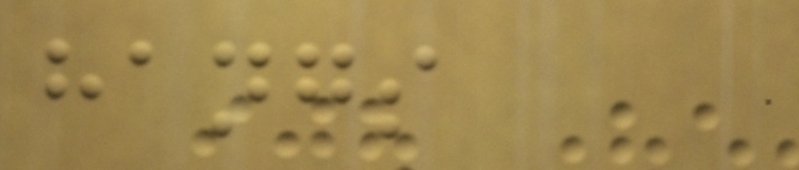hangs
